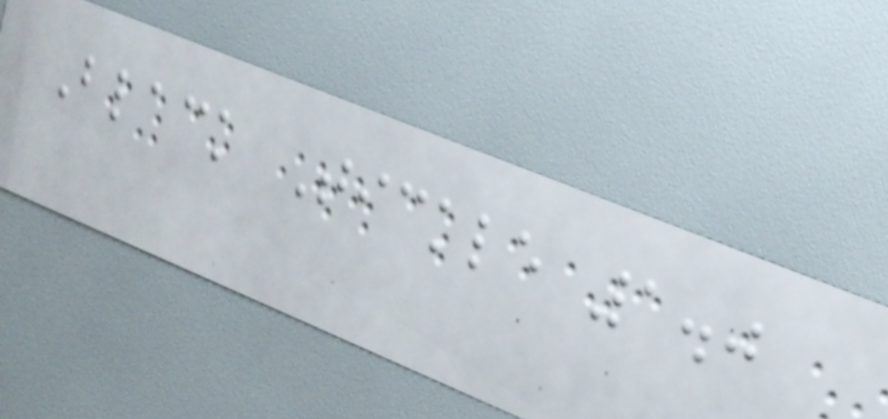Black Tickle 1.0
